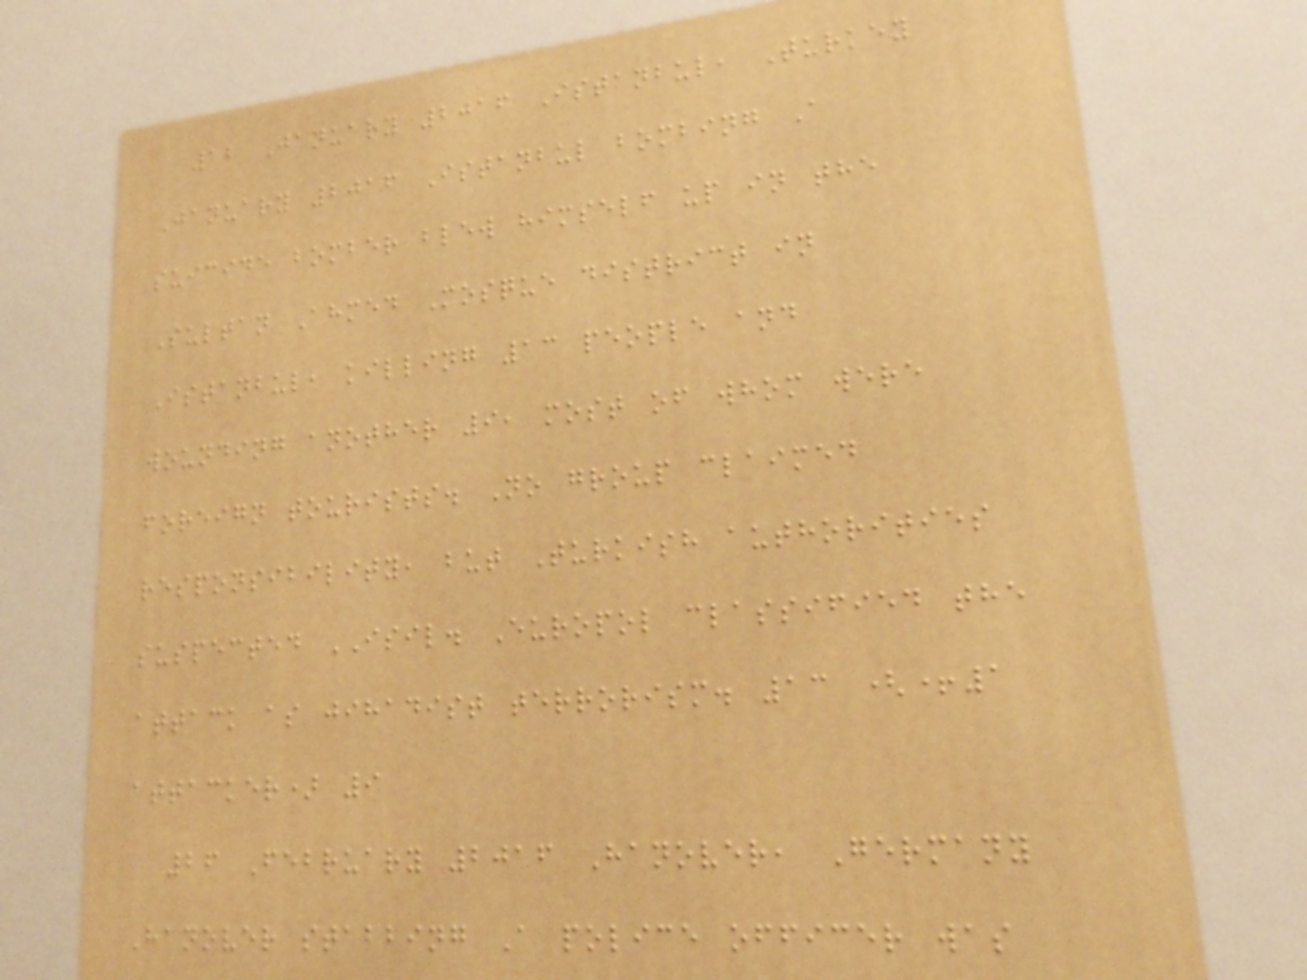12 January 2016 Istanbul, Turkey
January 2016 Istanbul bombing A
suicide bomber blew himself up in the
Sultan Ahmed Mosque district in
Istanbul, killing 13 people and
wounding another 9, most of whom were
foreign tourists. No group claimed
responsibility, but Turkish authorities
suspected ISIL. Europol classified the
attack as jihadist terrorism. 13 (+1
attacker) 9
26 February 2016 Hanover, Germany
Hanover stabbing A police officer was
